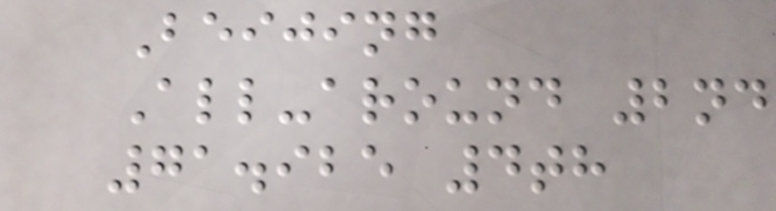Beijing
All-around 2nd
71.925 4th
